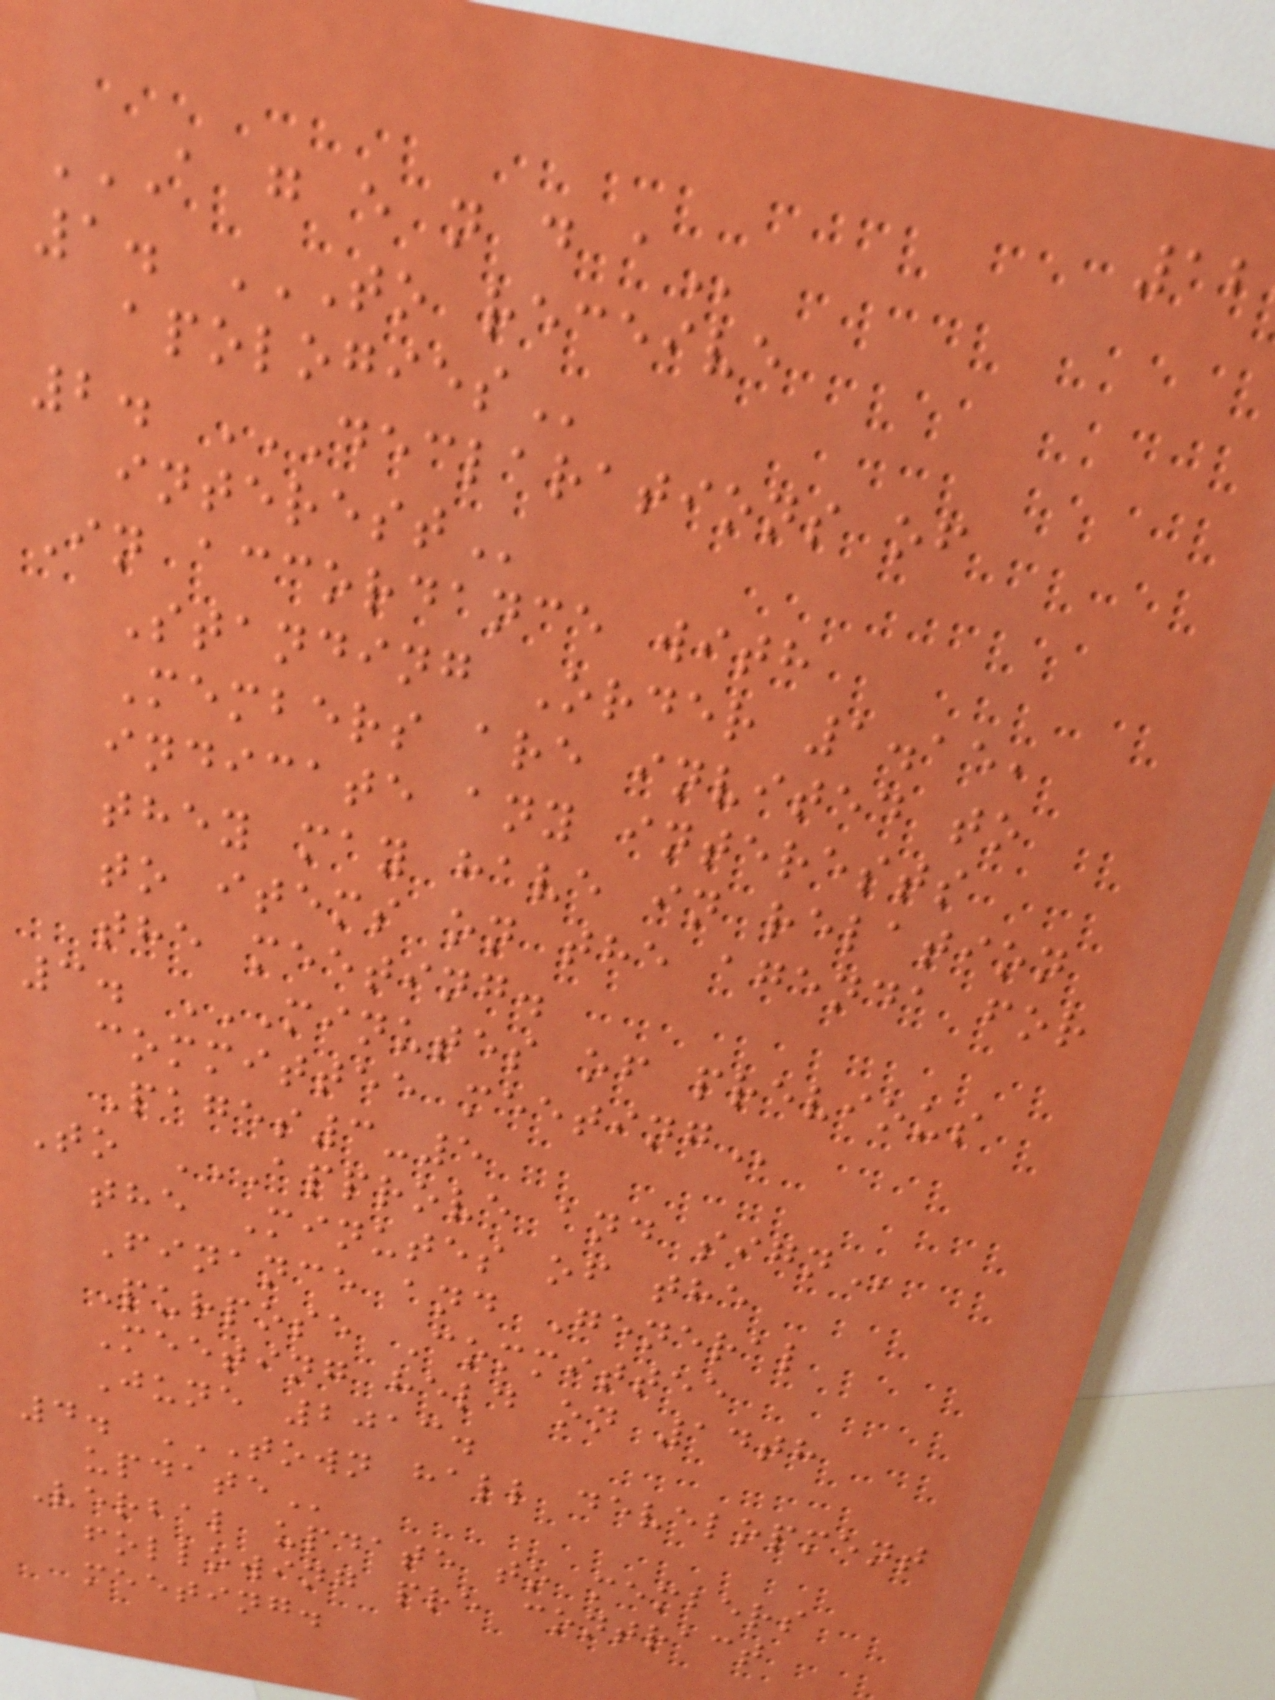A G E N D A
1. TO RECEIVE
2. DECLARATIONS OF
In accordance with
Standing Order 1.15,
Members are invited to
indicate any interests
they may have in relation
to items on the agenda for
the meeting.
3. MINUTES OF PREVIOUS
committee
Pages3-5
To APPROVE AND SIGN
the Minutes of the
Finance and General
Purpose Committee
Meeting held on 14th
June 2013.
4. TOWN HALL DEVELOPMENT
Verbal update to members
following pre contract
meeting.
